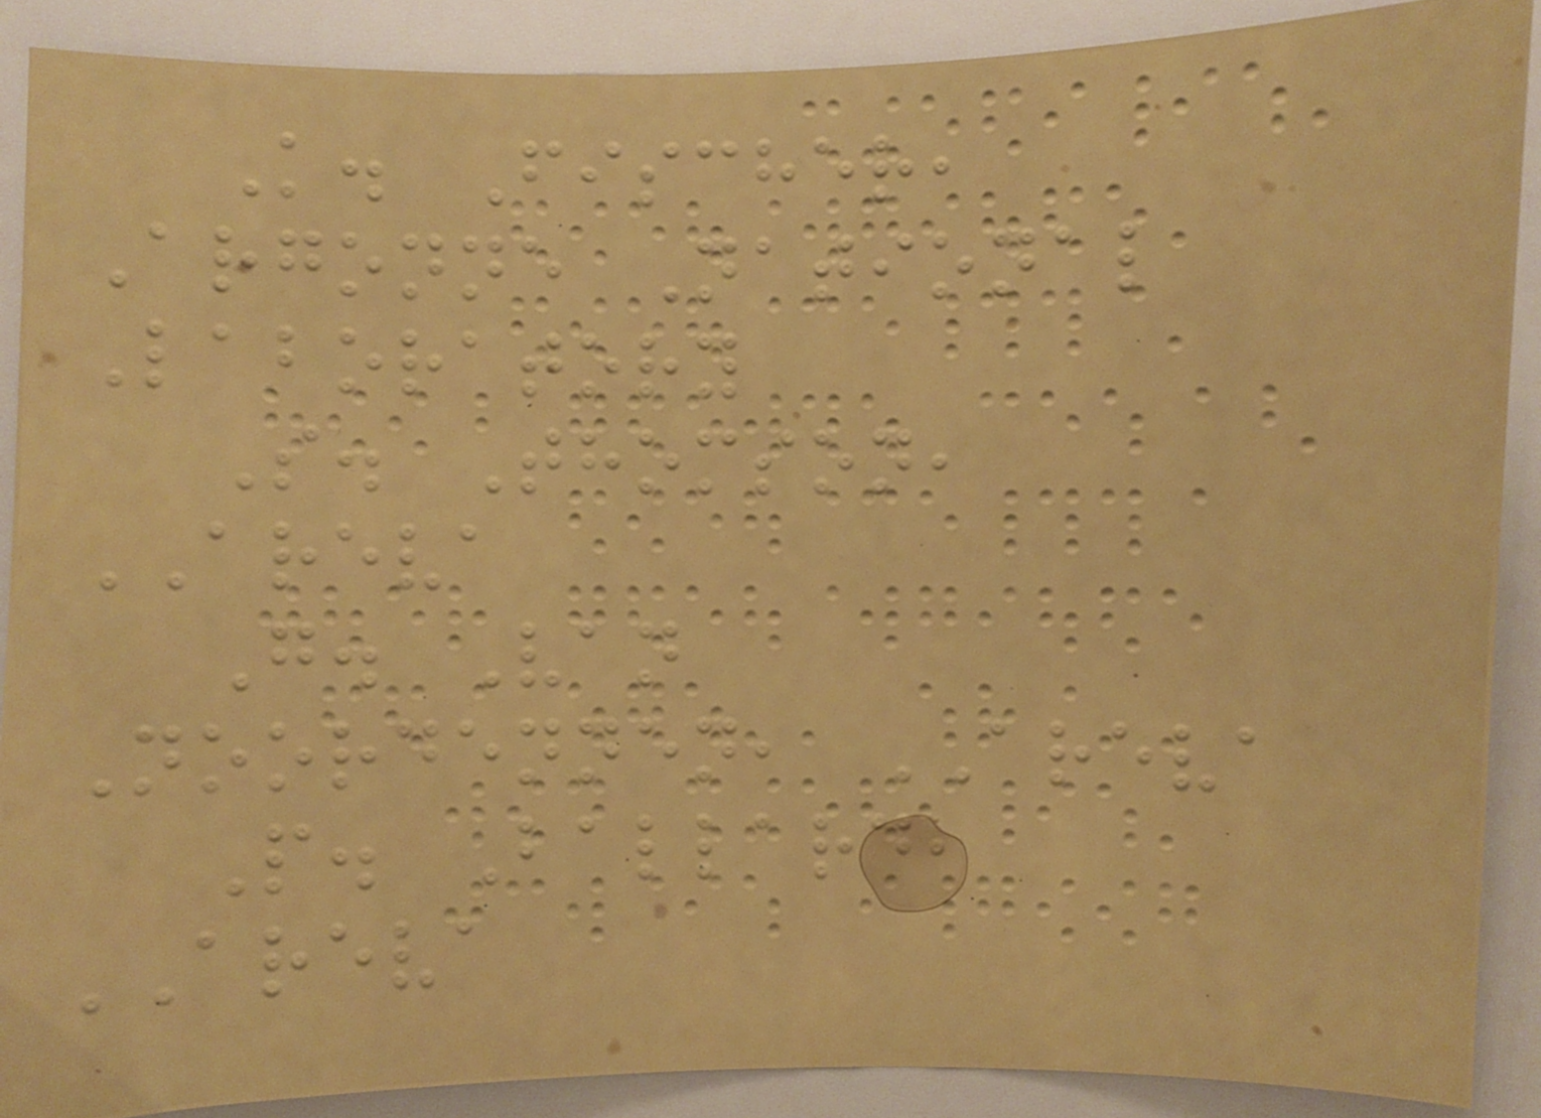K. Fischer,
Argonne National
Laboratory
S. Thomson,
AREVA
G. Van
Noordennen, AREVA
P. Ballard,
AREVA
